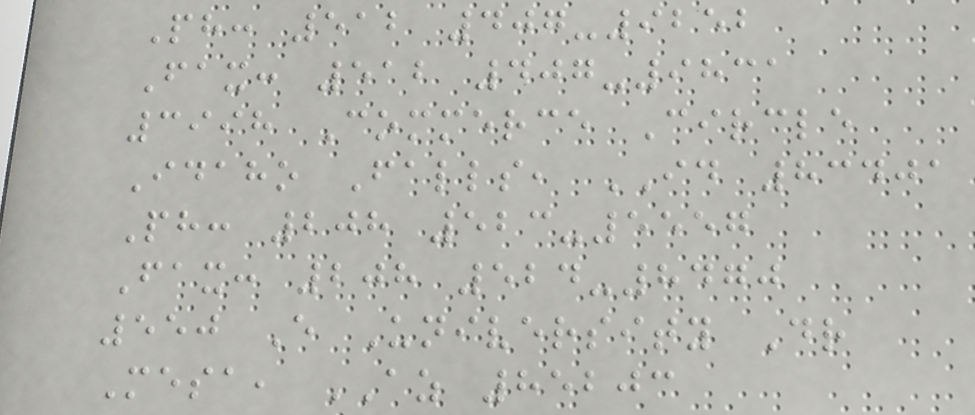Ph: 512 407-9252
Fax: 512 407-9831
3998 Commerce Circle
Idaho Falls, ID 83401
Ph: 208 523-5557
Fax: 208 524-8470
550 E University Dr
Mesa, AZ 85203
